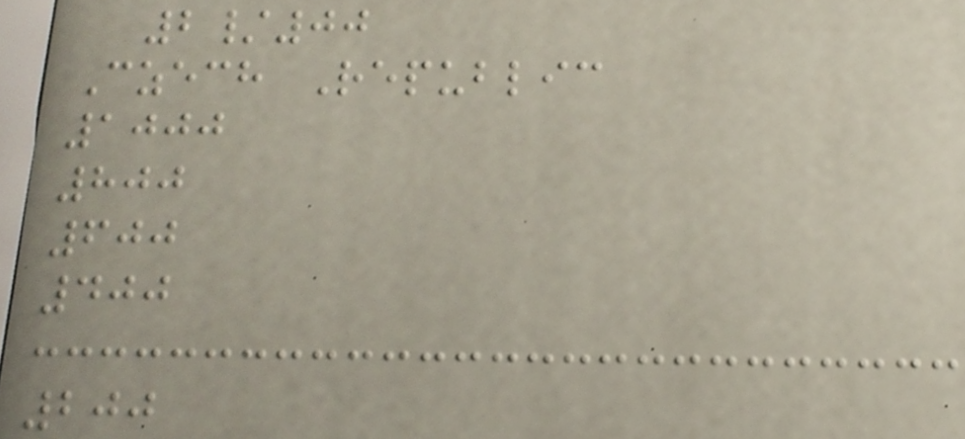2/00
Czech Republic
1000
800
600
400
200
